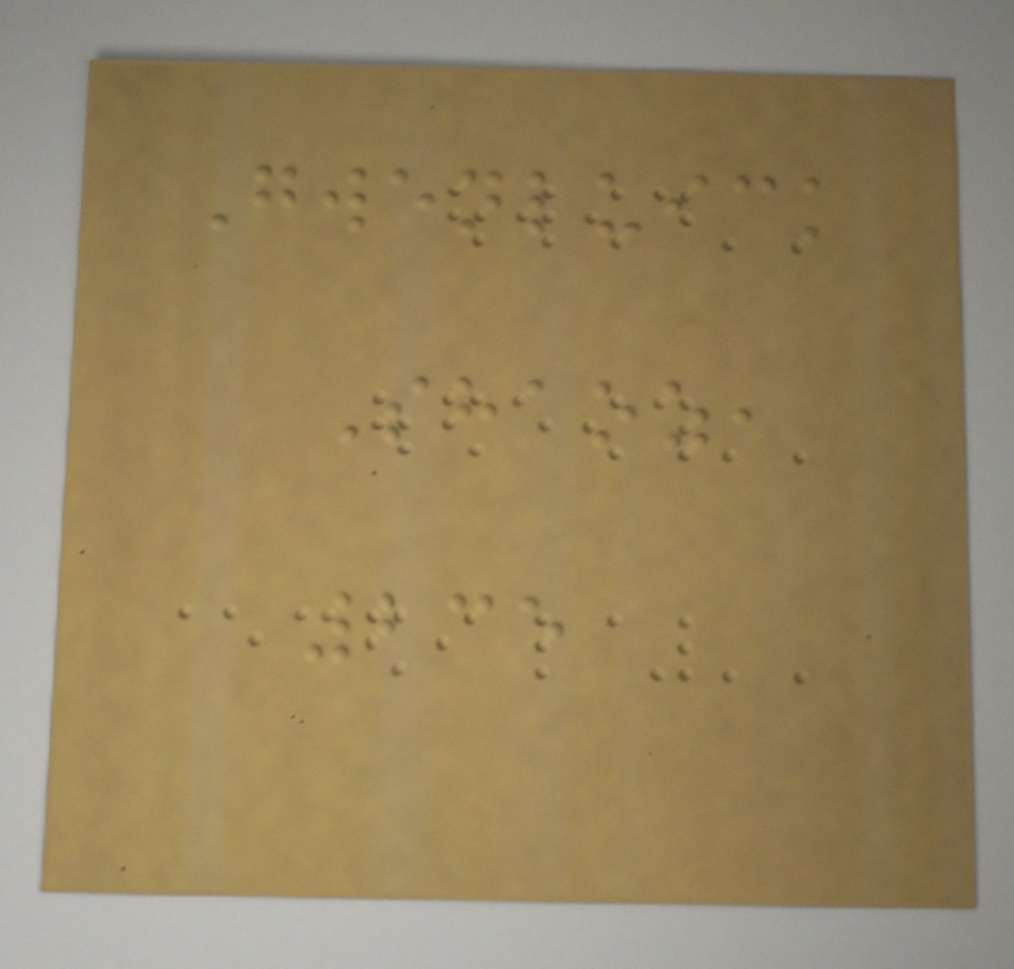Gwenluick
Shaoz,
235
